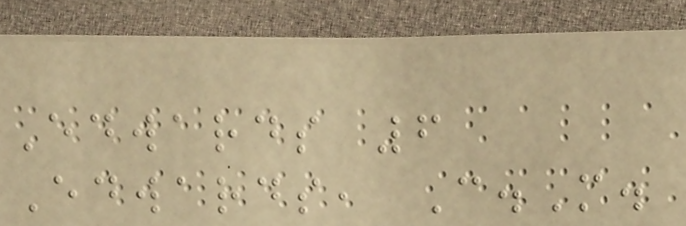Edwards 6
Edwards, C.M.
